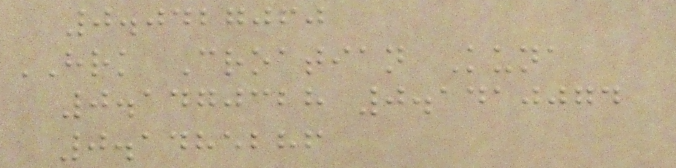0.0427060
HRK Croatian Kuna
0.1470328 0.1410074
0.1485286
